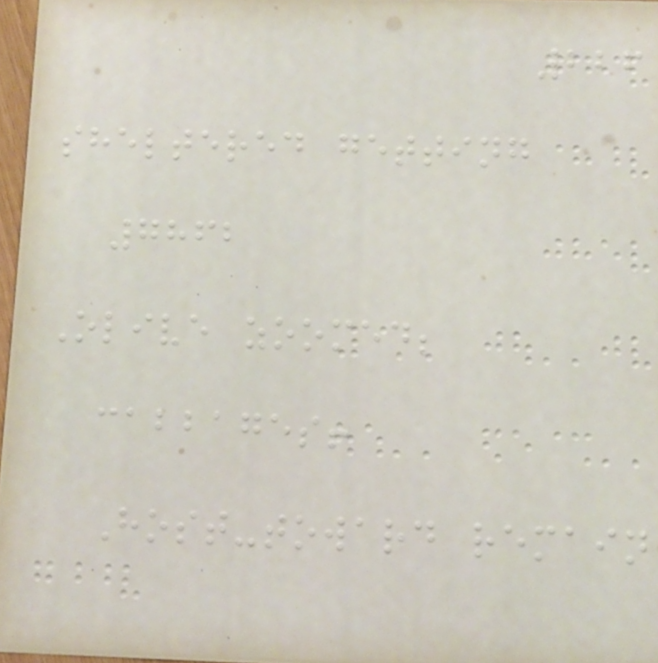226
sheltered getting
7862
Olive zoomed;
cabbages!
Host-toward remain
